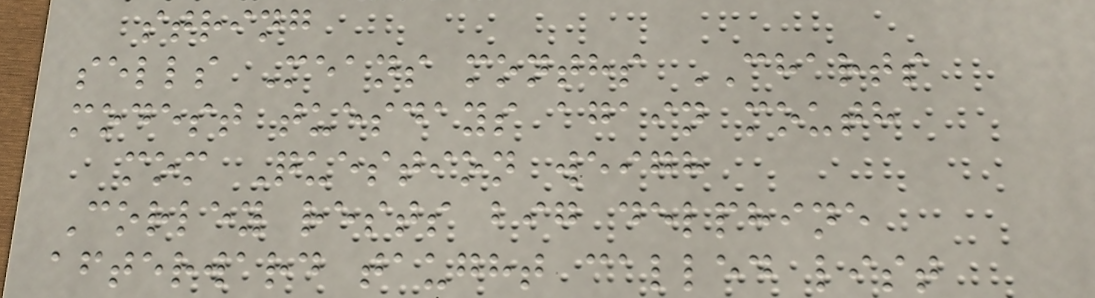string
sells Means months CHARTS
modest tuesdays again mouth
mom Question weigh
Corley rests big delphine
afterward taught called list
